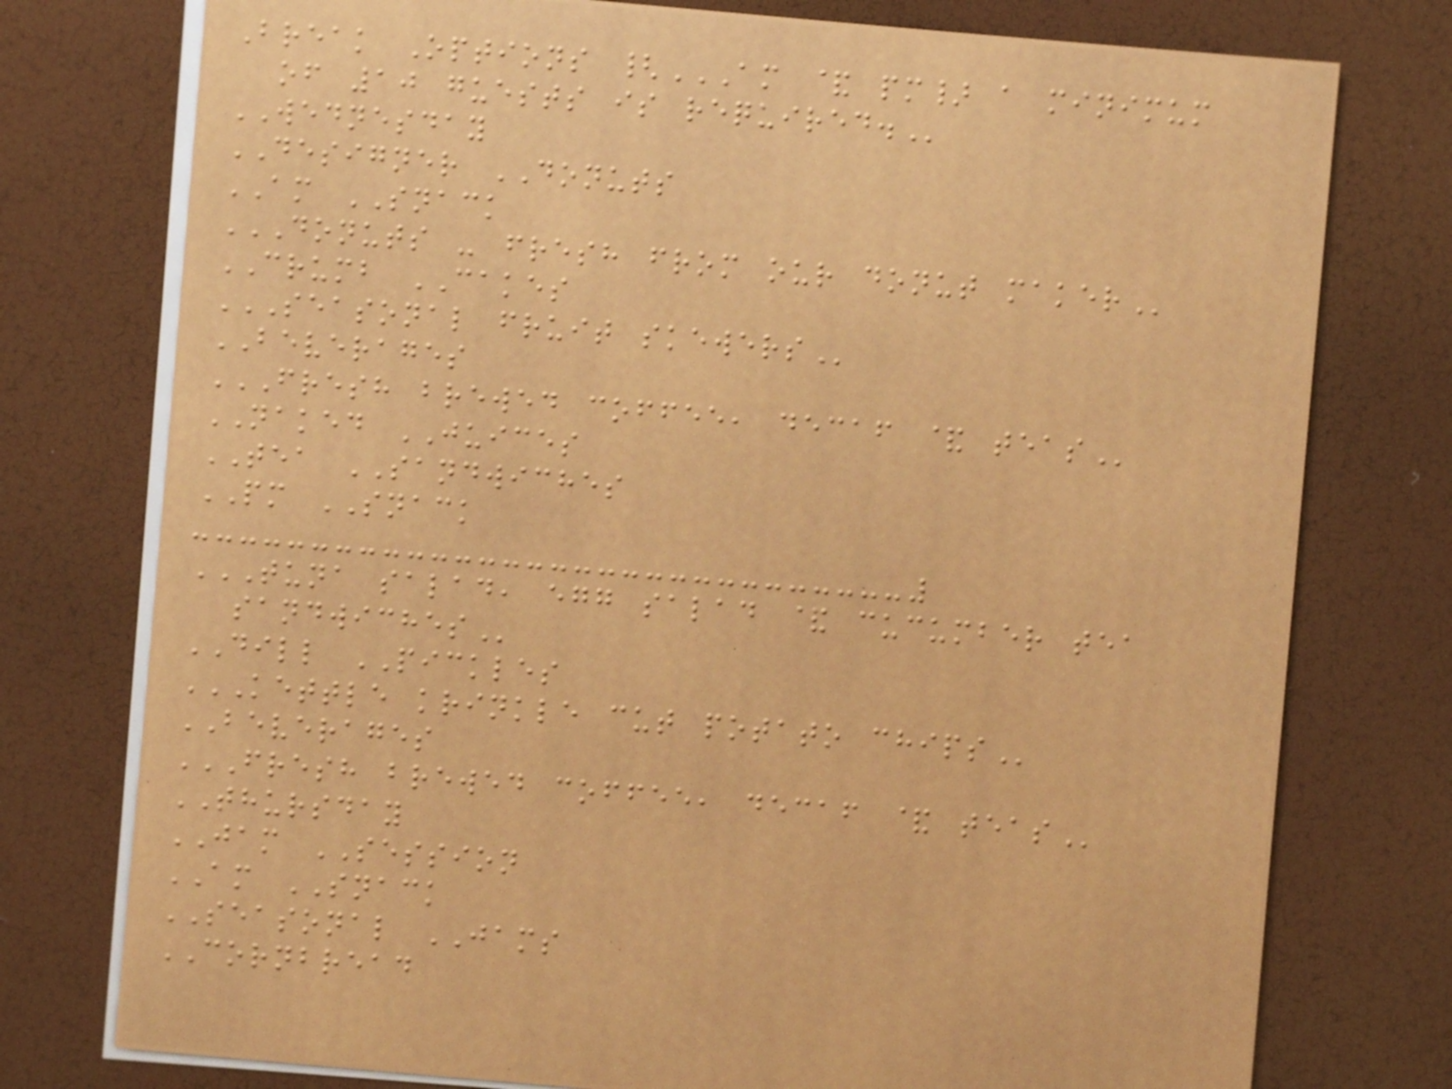Break Options {AM & PM} A MINIMUM
OF 10 GUESTS IS REQUIRED.
WEDNESDAY
DESIGNER DONUTS
AM SNACK
DONUTS - FRESH FROM OUR DONUT MAKER
CRUMB CAKES
SEASONAL FRUIT SKEWERS
BEVERAGES
FRESH BREWED COFFEE, DECAF & TEAS
NAKED JUICES
TEA SANDWICHES
PM SNACK
TUNA SALAD, EGG SALAD & CUCUMBER TEA
SANDWICHES
DILL PICKLES
KETTLE KRINKLE CUT POTATO CHIPS
BEVERAGES
FRESH BREWED COFFEE, DECAF & TEAS
THURSDAY
JAM SESSION
AM SNACK
SEASONAL JAMS
CORNBREAD
